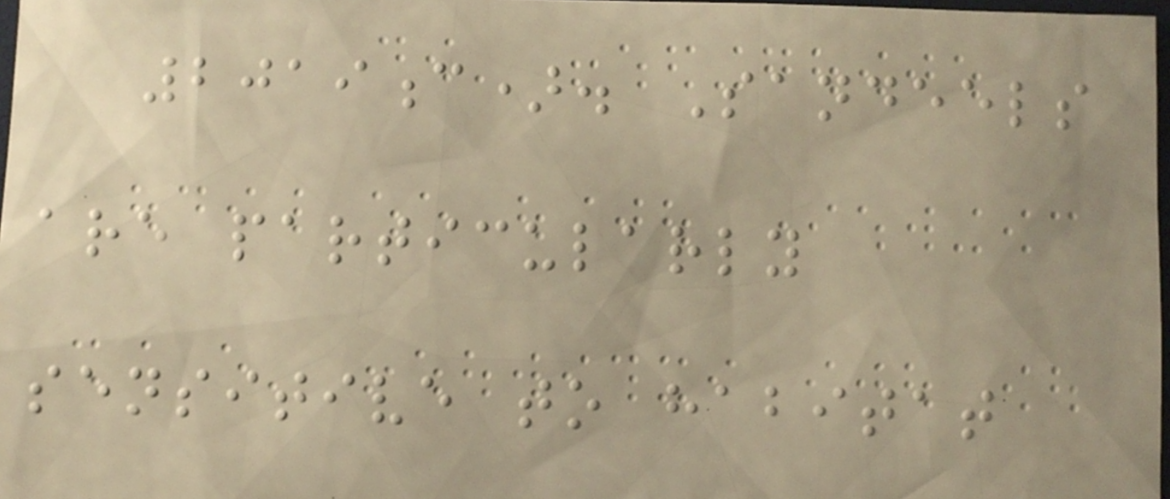2019c). Sandeels
are particularly
sensitive to habitat
